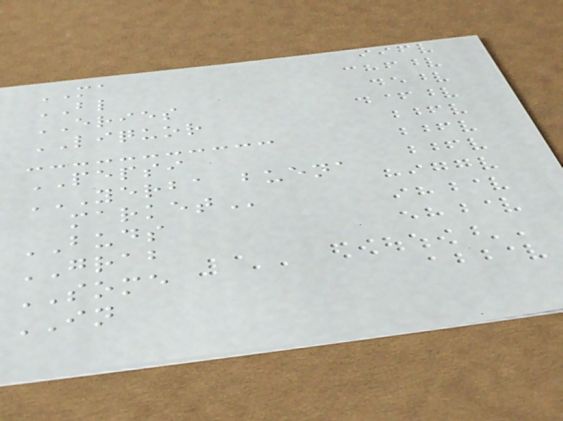MA
BL
ERIES
LIQUOR
PEPSI
YERBA BUENA
MARKET
BUDS
GRAB
SOME
IN
